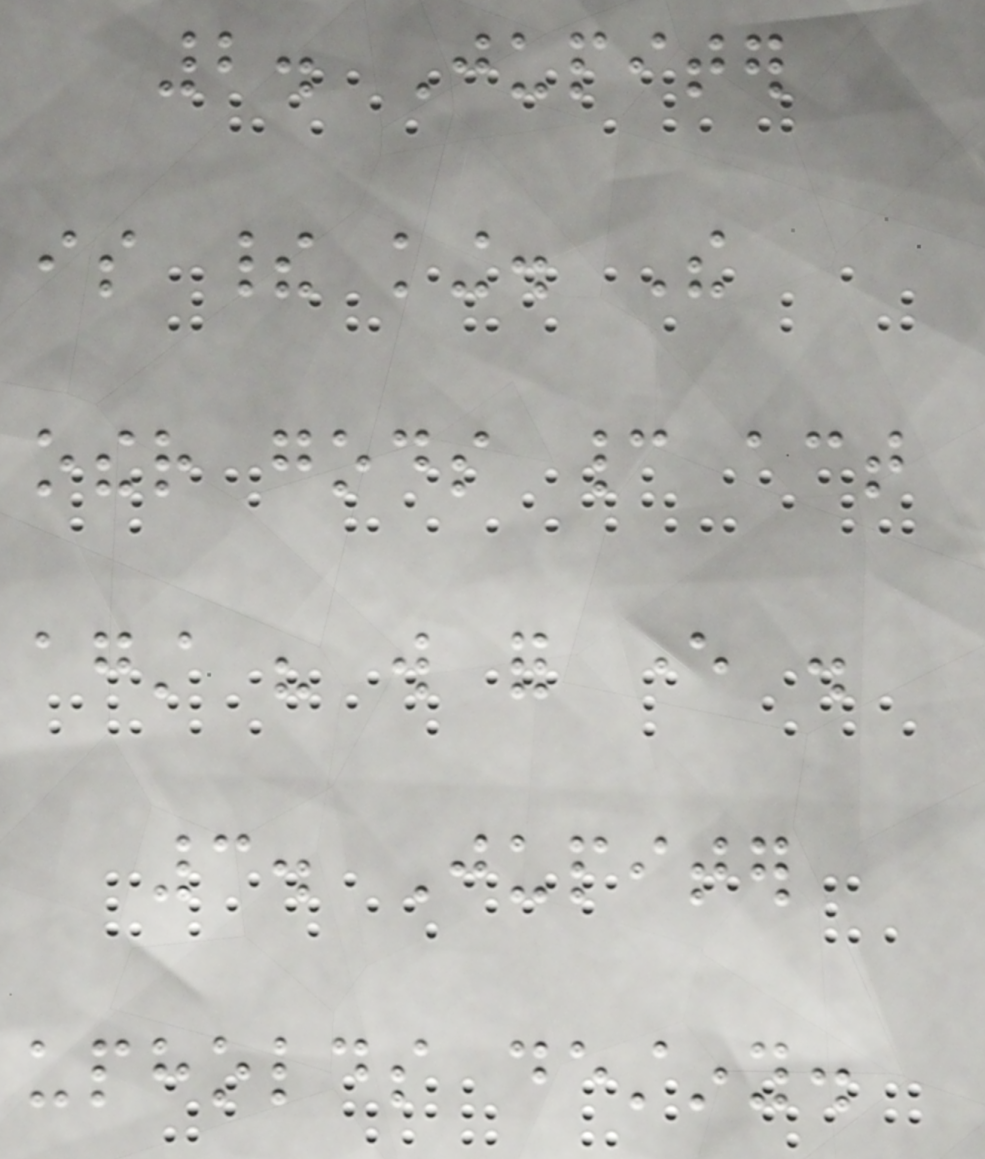2. Jupiter
is their king. The
other gods cannot act
against his will for ever .
3. Jupiter
upholds destiny.
